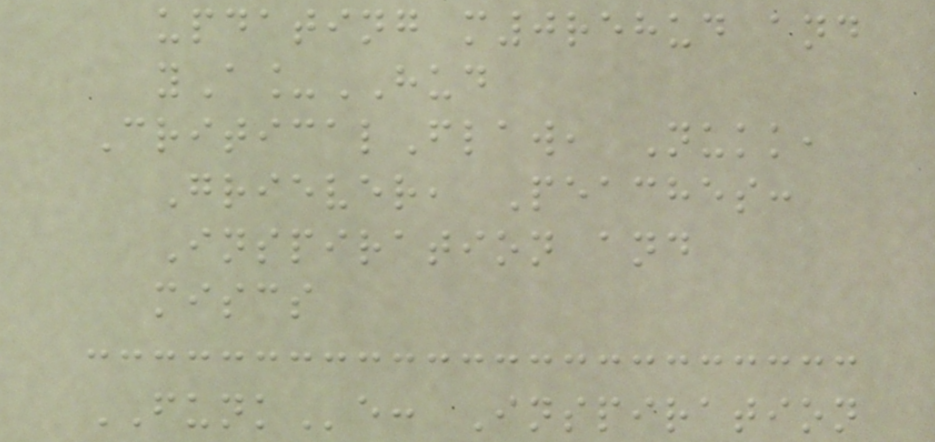updating m0rehud and
yA_HUD
CriticalFlaw, Nukk,
Griever, Peaches:
Inspiration and
miscs
FUNKe: Inspiration
